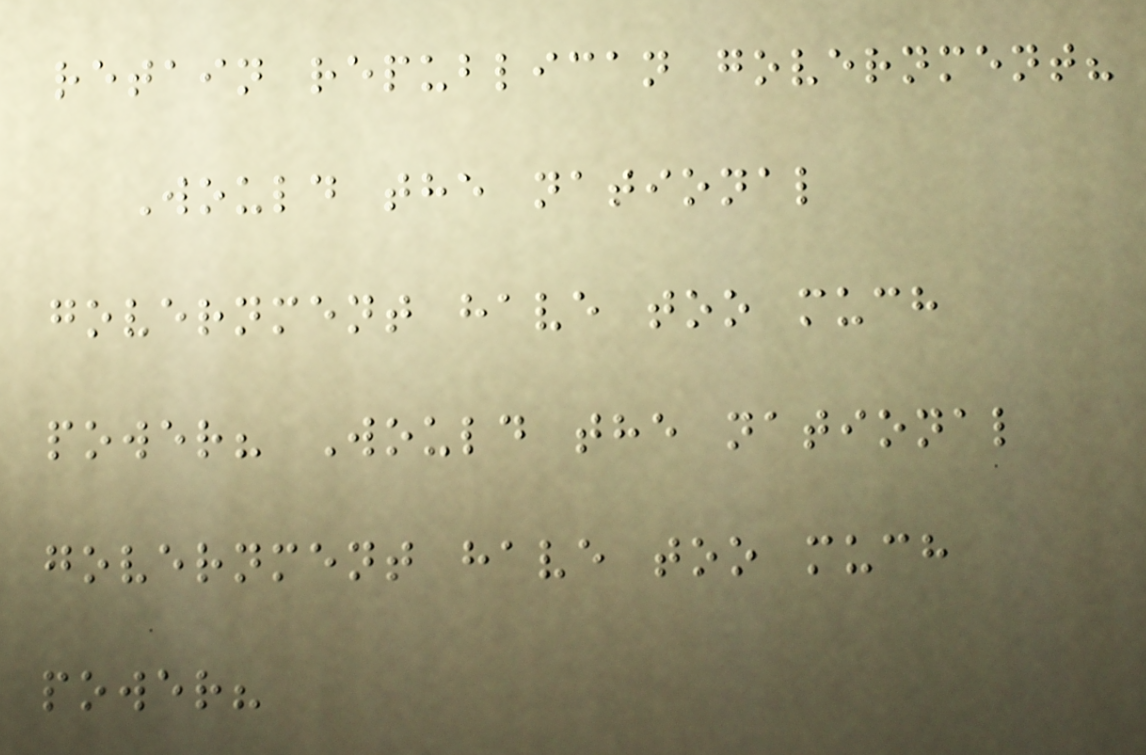retain republican government?
Would the national
government have too much
power? Would the national
government have too much
power?
